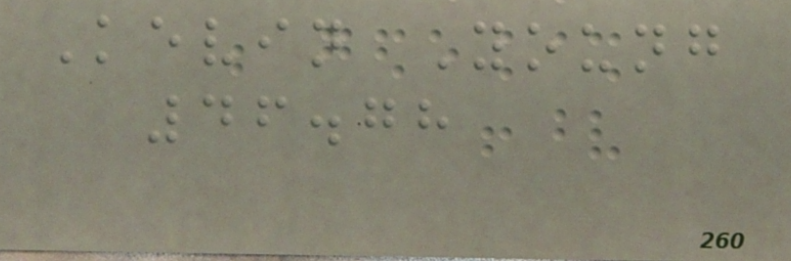Kevin Young
46.78
